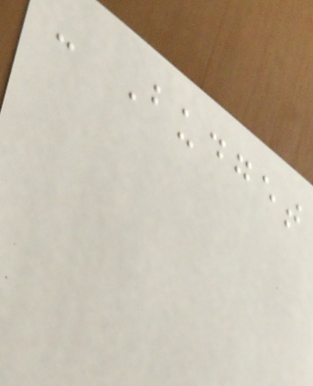- Budget
